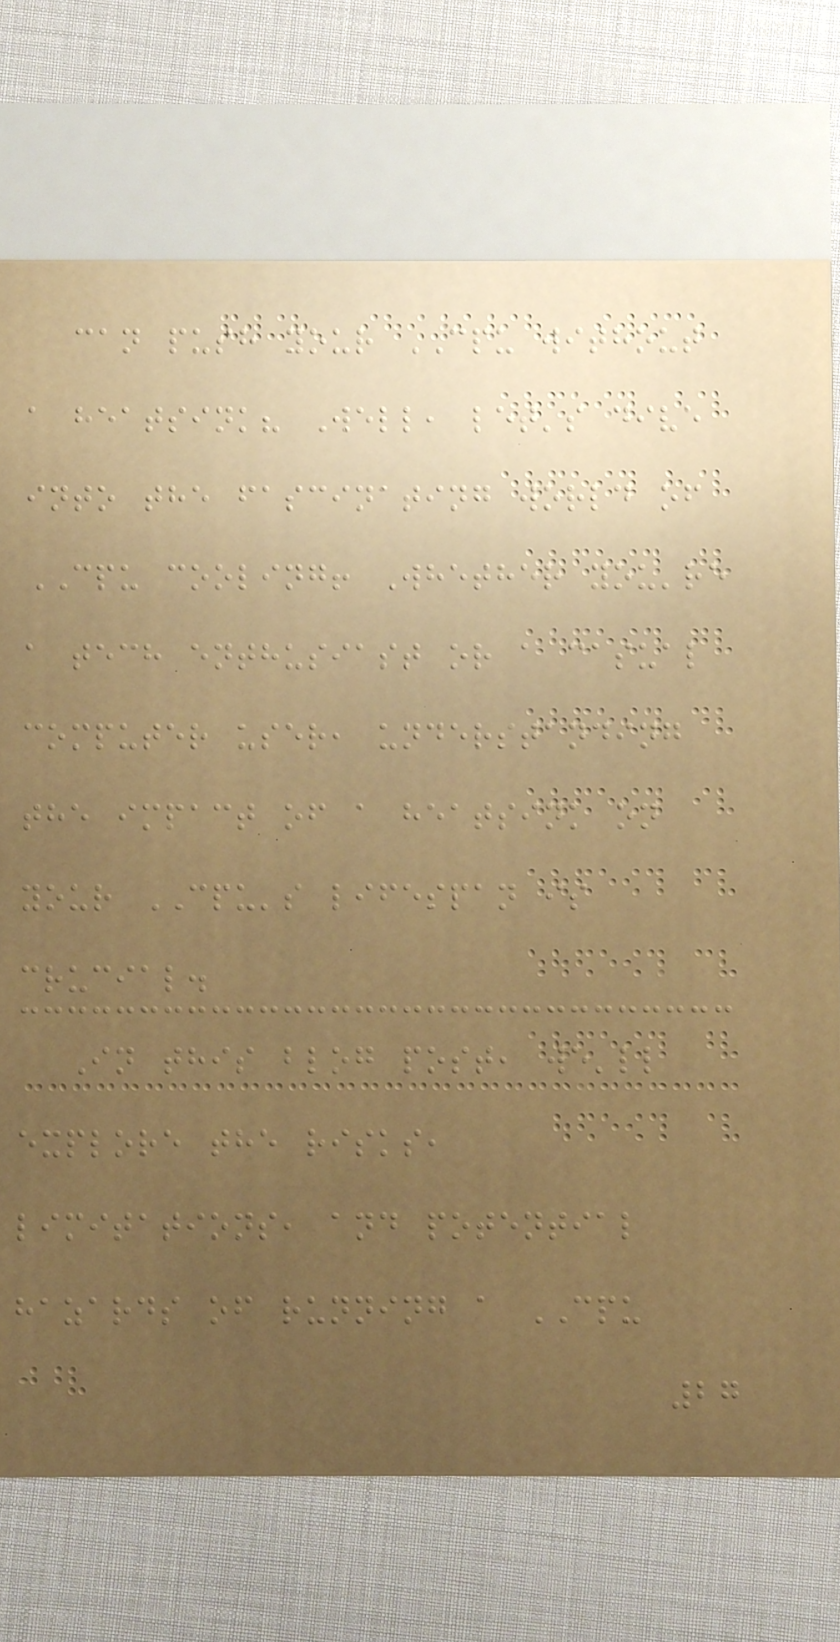can push your CPU without
a heatsink? Well, let's dive
into the fascinating world of
CPU cooling! Whether you're
a tech enthusiast or a casual
computer user, understanding
the impact of a heatsink on
your CPU's lifespan is
crucial.
In this blog post, we'll
explore the risks,
limitations, and potential
hazards of running a CPU
27
